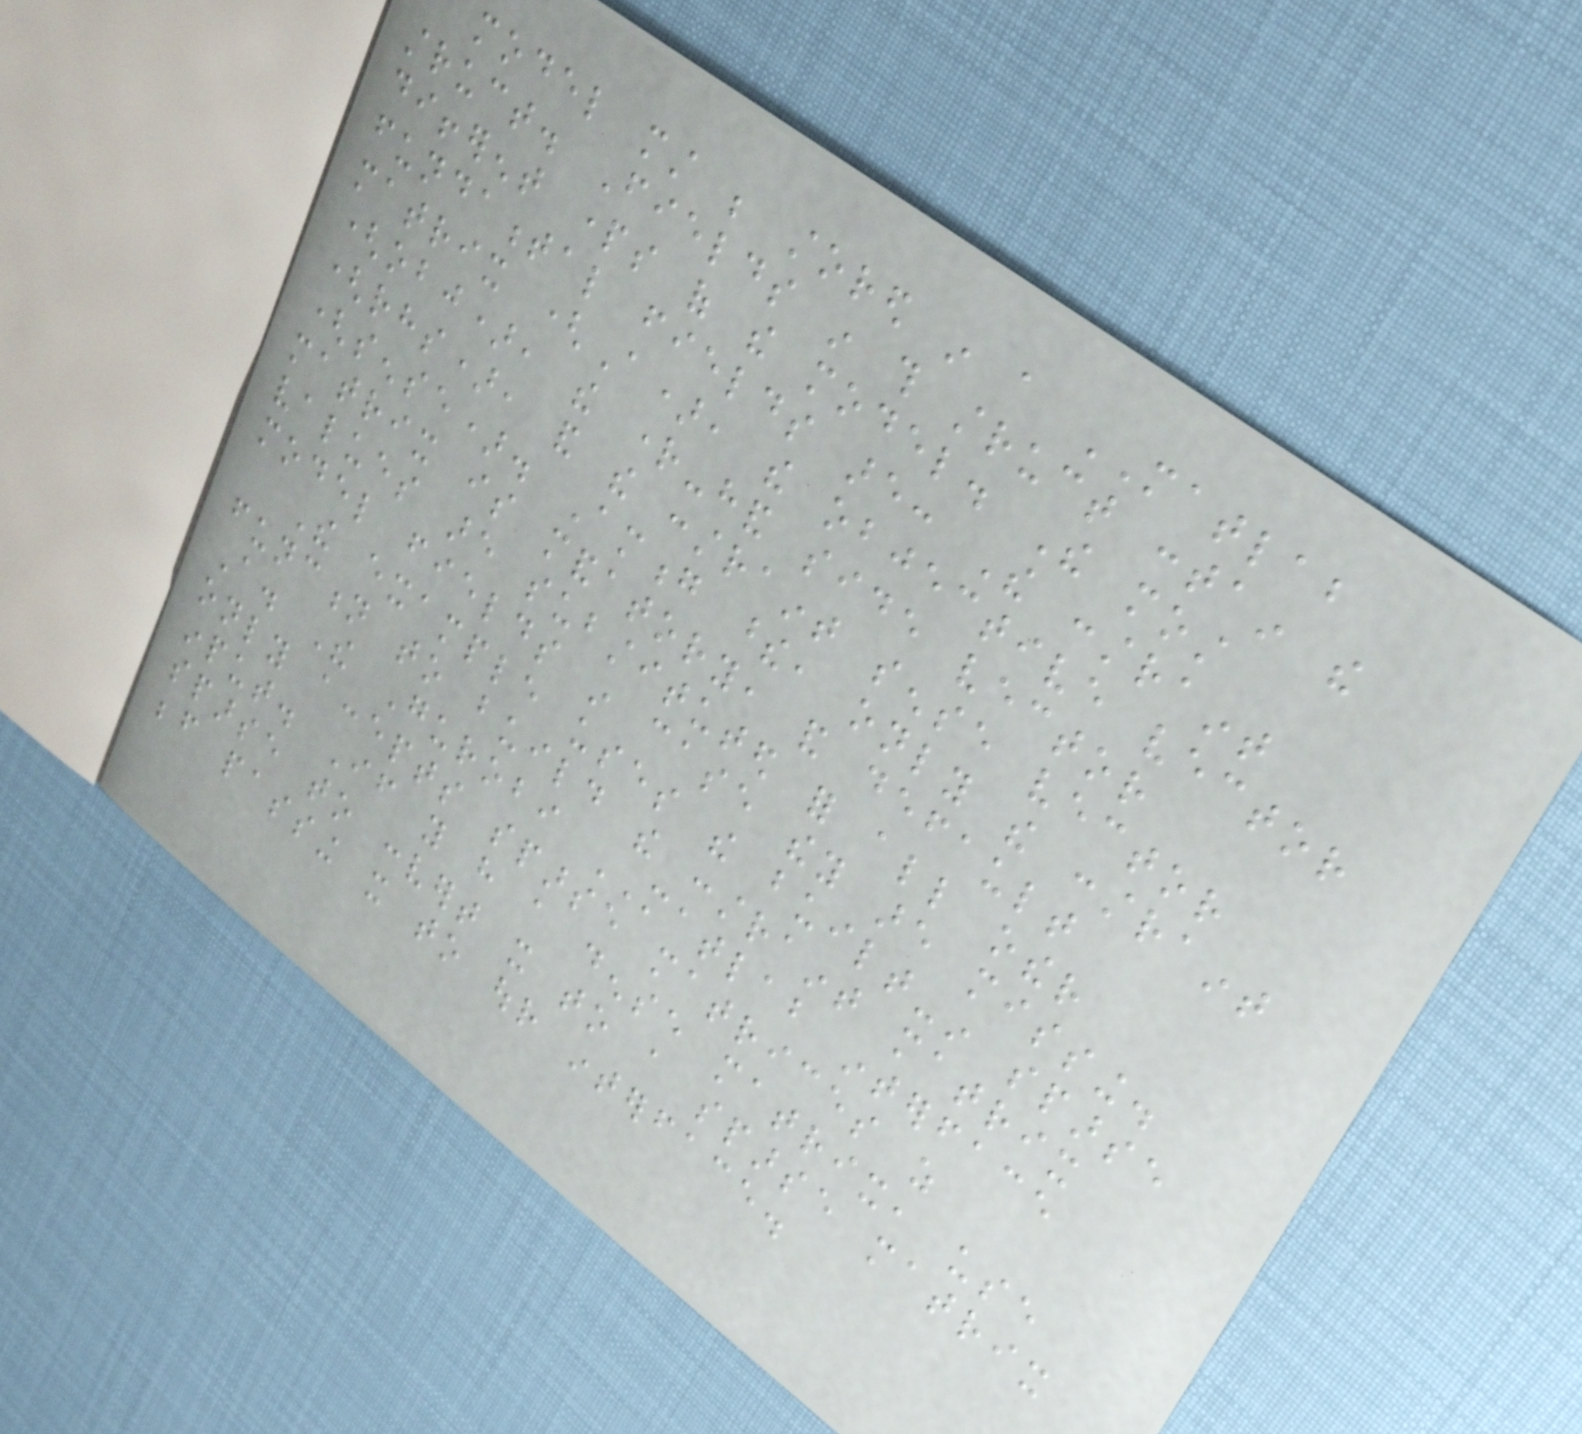model must be stored in a MATLAB
struct. Fields in this struct contain the
different parts of the model. The most
fundamental fields are: The constraint
matrix (A), the objective vector
(obj), the right-hand side vector
(rhs), and the constraint sense vector
(sense). Among these, only the constraint
matrix is mandatory, and default
values are substituted for all other
model fields in case they are missing.
The example uses the built-in sparse
function to build the constraint matrix
A. The Gurobi MATLAB interface
only accepts sparse matrices as
input. If you have a dense matrix, use
sparse to convert it to a sparse matrix
before passing it to our interface.
